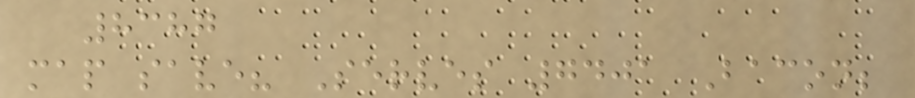8387
map save? Serves 7401 Bacon;
